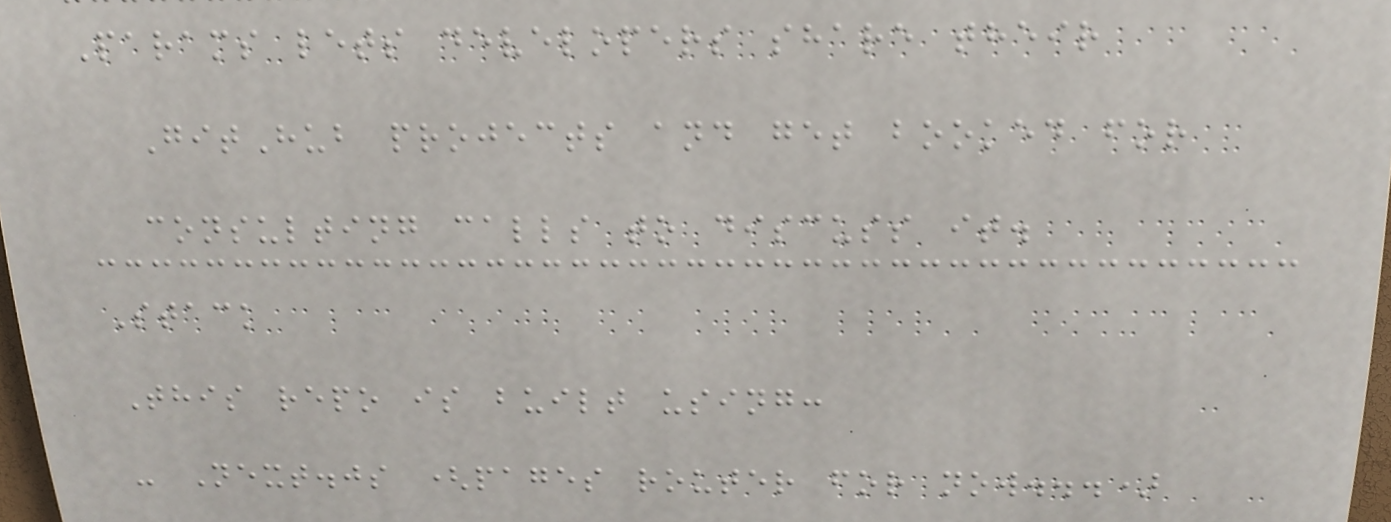Params lets developers share their
GitHub projects and get booked for
consulting calls to discuss it.
Stack
This repo is built using:
- Next.js (pages router for now...)
